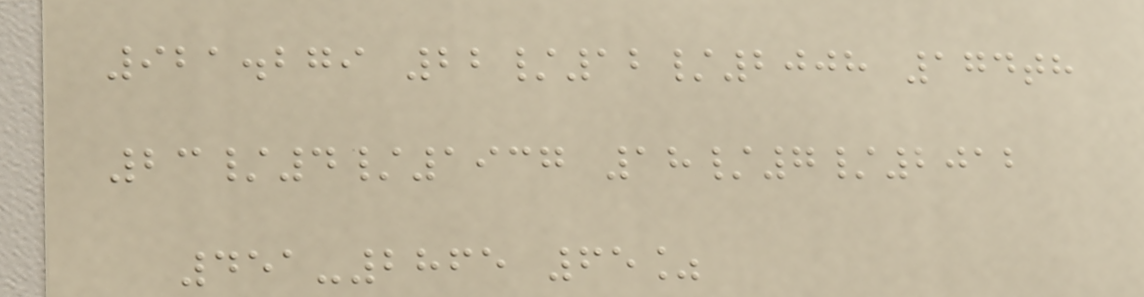921.279 22/12/2008 174th
23/4/1937 18/7/2012
451-2865 65%
